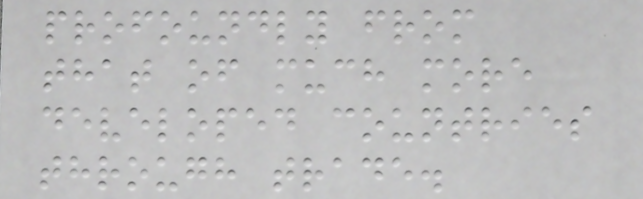profoundly from
that of much more
developed countries
through trade.
